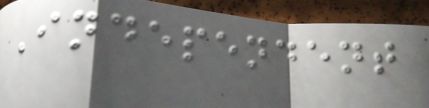Independent
